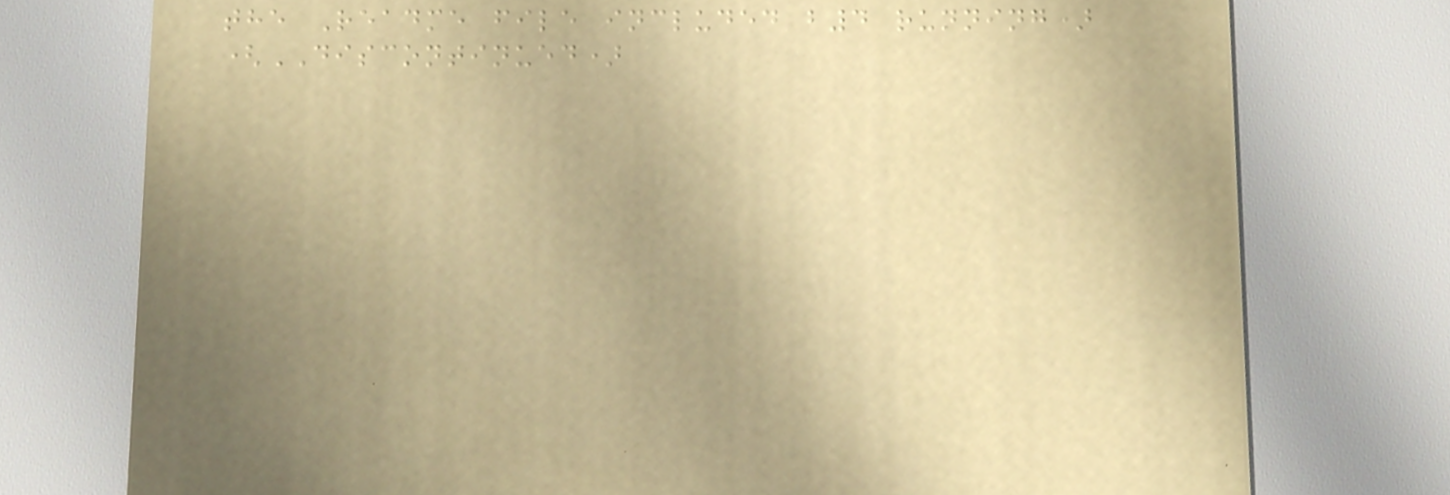the Readme file included b4 running)
(DISCONTINUED)
